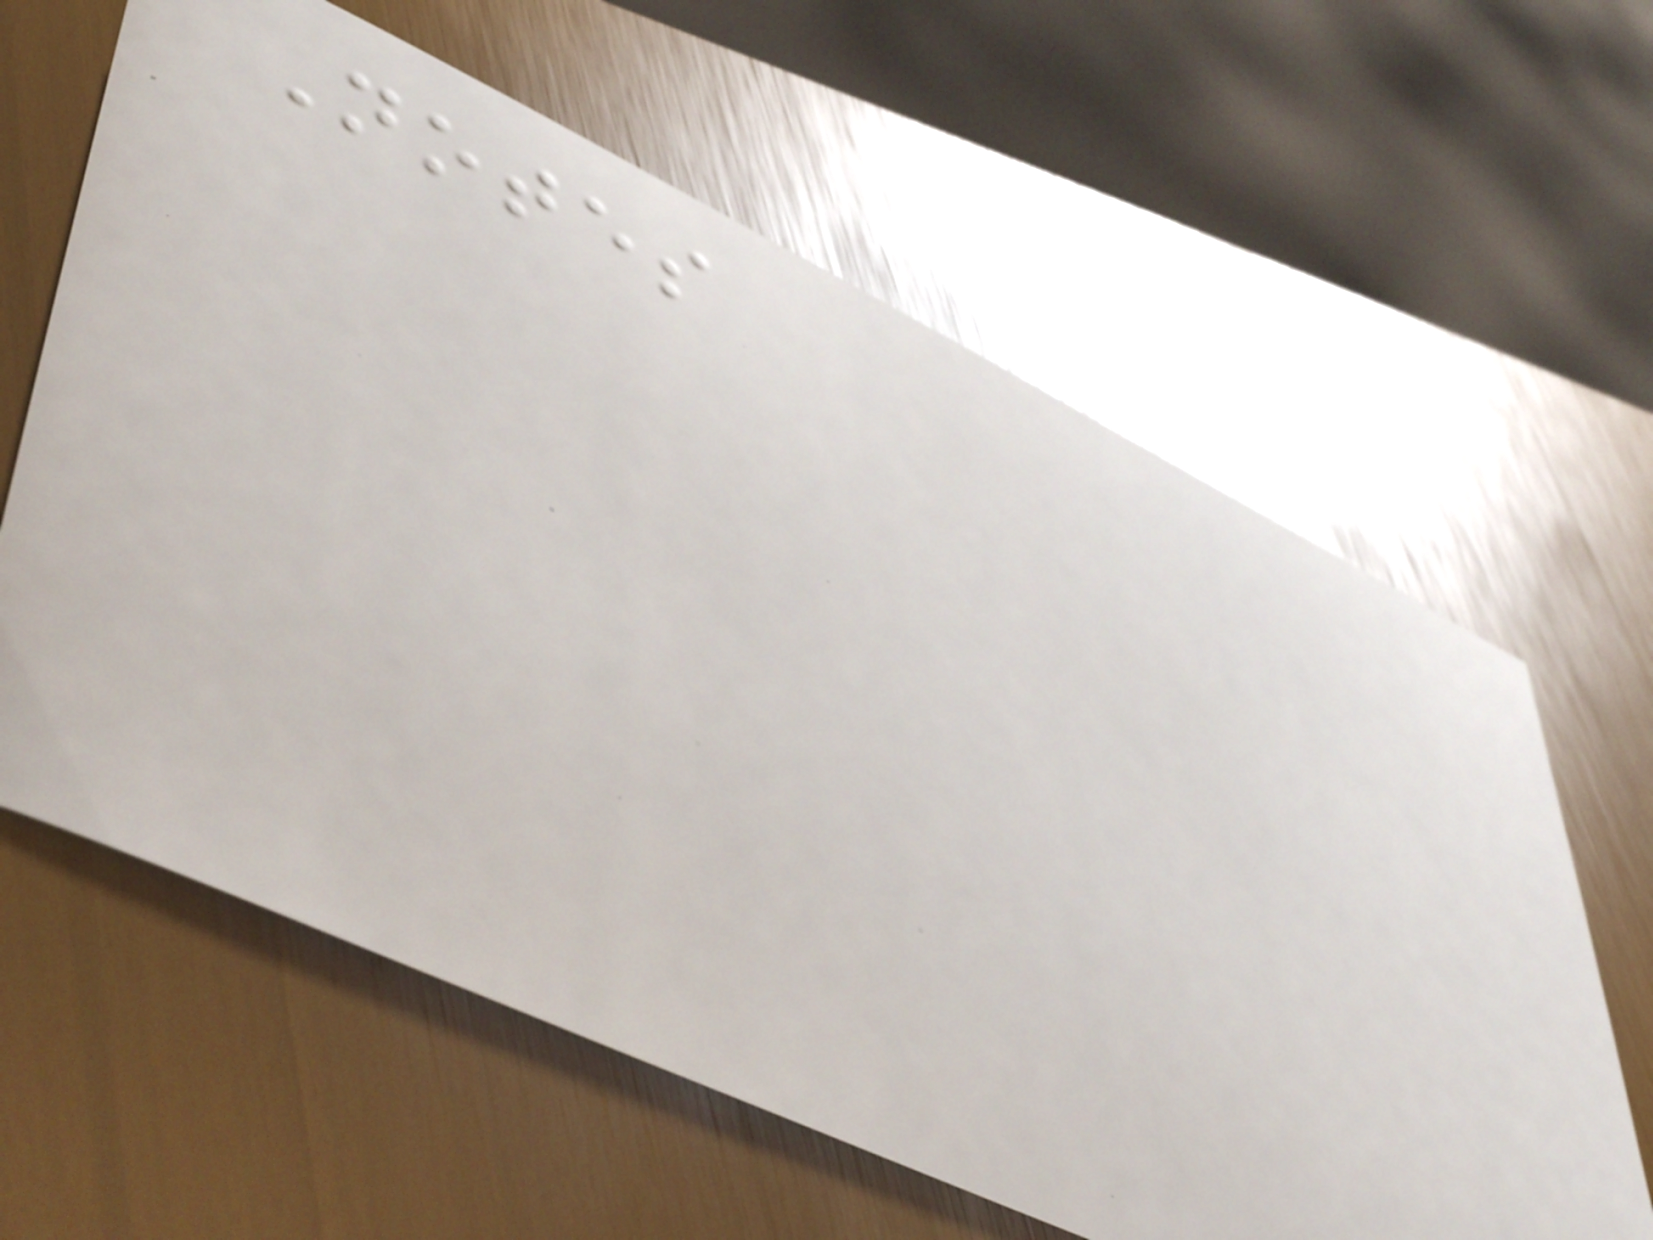Notes
